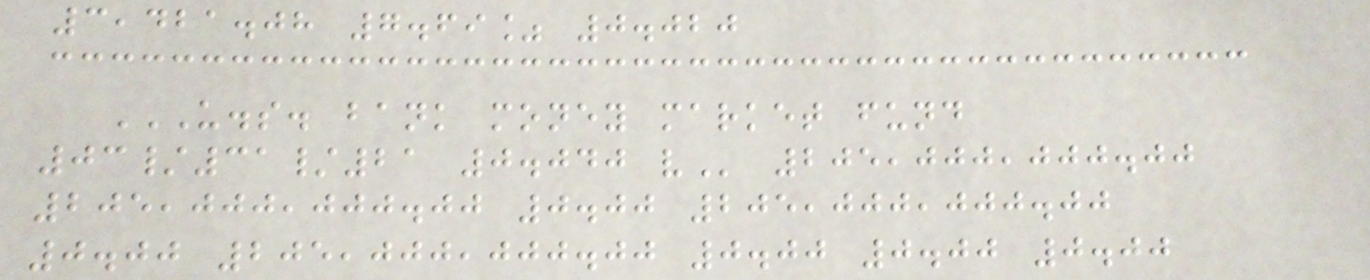3,421.08 7.69% 0.020
U.S. BANK MONEY MARKET FUND
03/31/21 0.040 V 205,000,000.00
205,000,000.00 0.00 205,000,000.00
0.00 205,000,000.00 0.00 0.00 0.00
